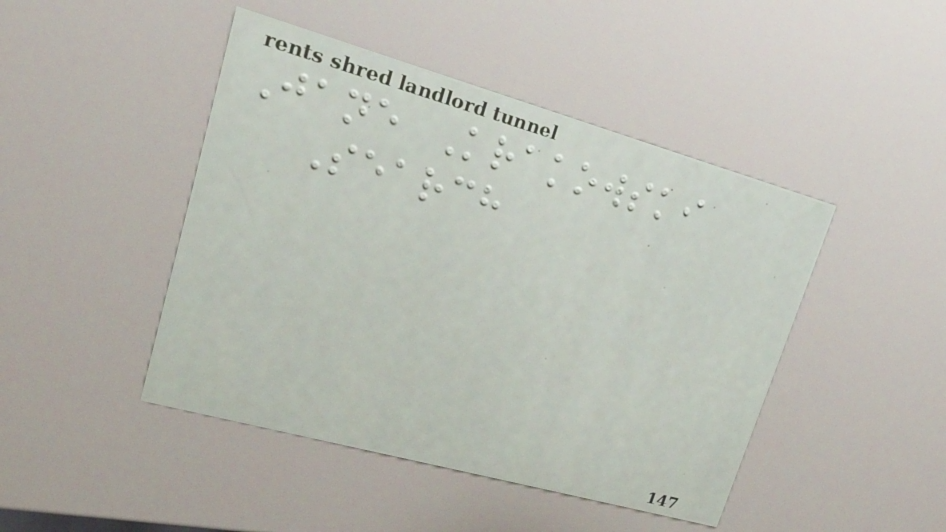Jane Krakowski
Search
